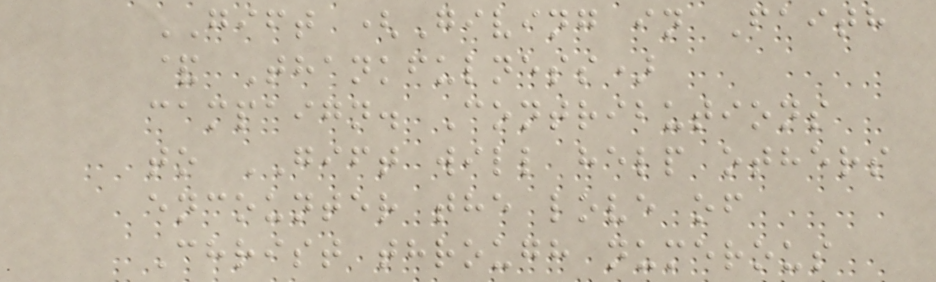GIFT (Giving in Faith
& Thankfulness)
campaign. Contributions
to GIFT will help others
encounter the love of
Christ through numerous
